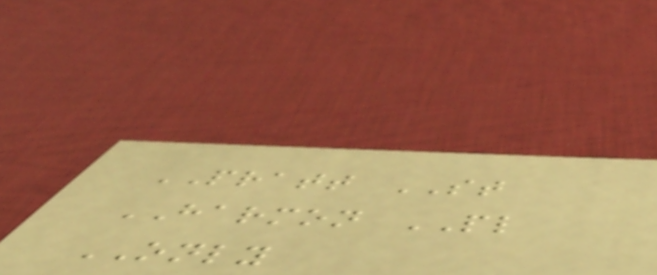PRATT ST
HARMON PL
ONLY
